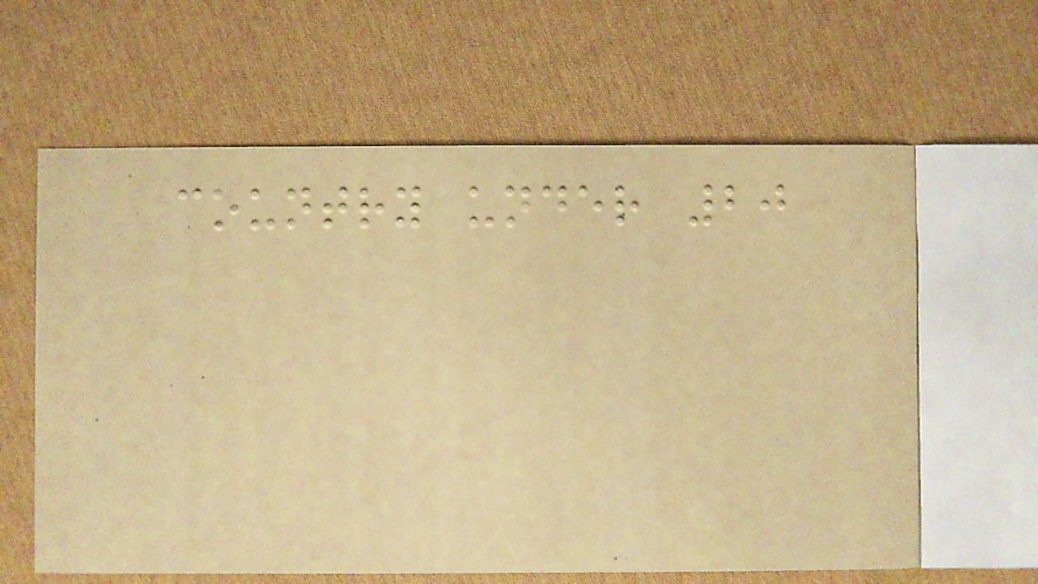country under 20
